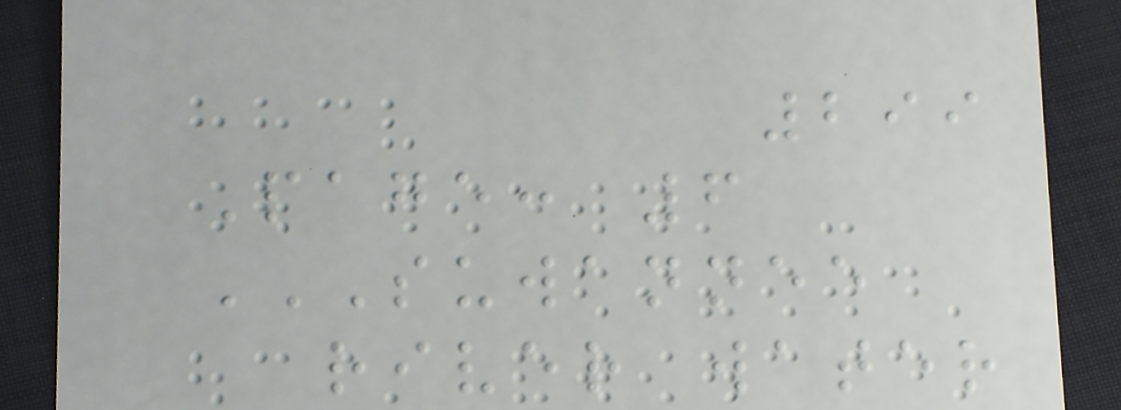299
Page: 6
SUWANNEE
RIVER WATER
